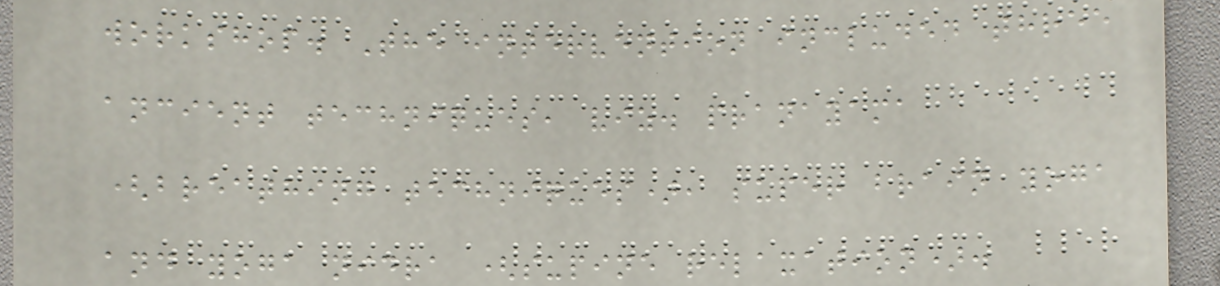workshop. The intervention included three
ancient techniques, viz. pranayama
(breathing techniques), super brain yoga
and yoga nidra (supine relaxation).
